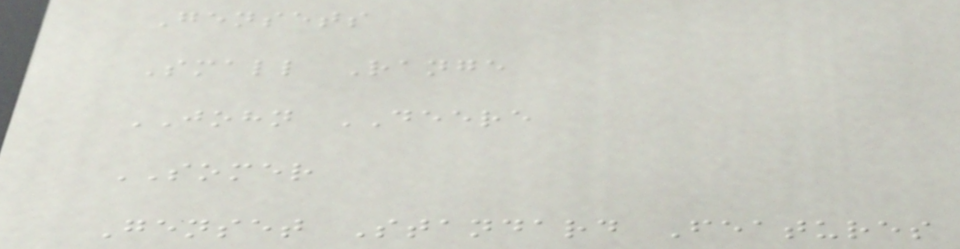Gensets
Small Range
JOHN DEERE
SOMER
Genset Standard Features
